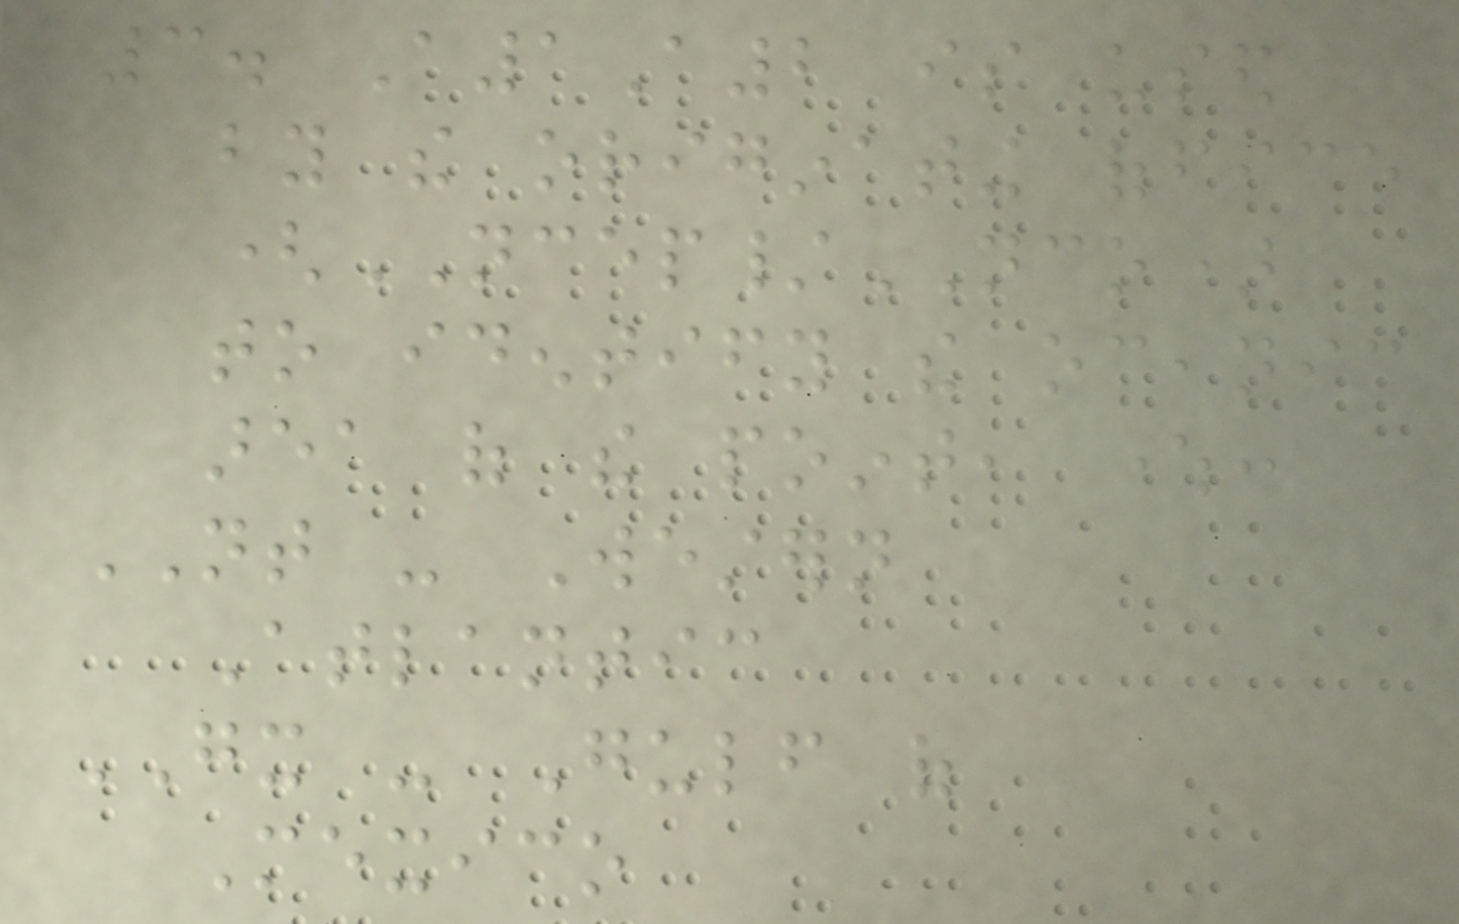3. A1A2 is used
by the originating office
(NCEP/NCO)
to identify the oceanic
area of the point, where:
NT - Western
Atlantic
GX - Gulf of
Mexico
